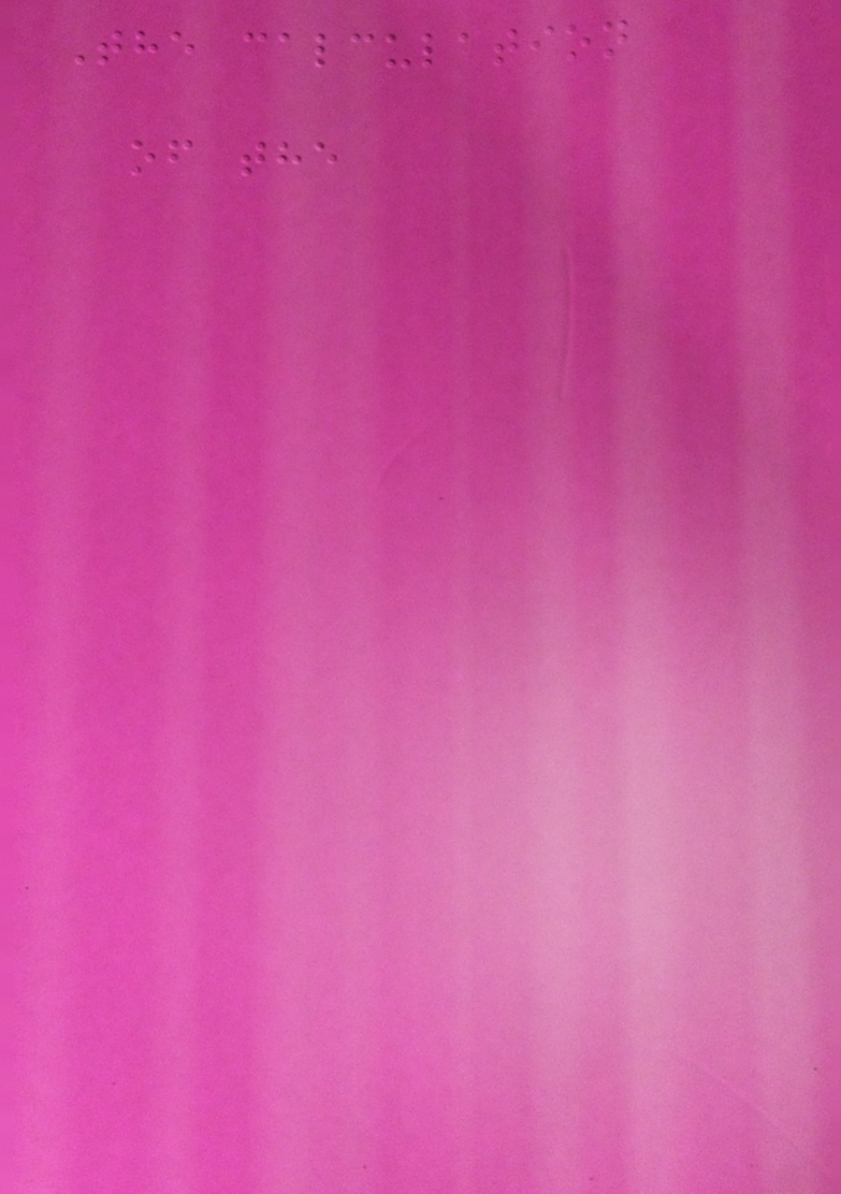The calculation
of the
